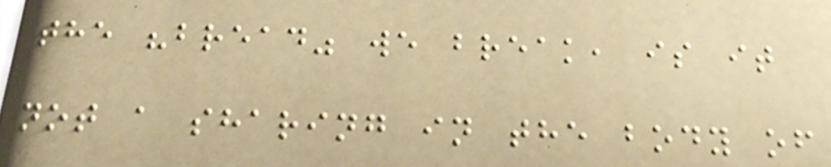the "bread" we break, is it
not a sharing in the body of
